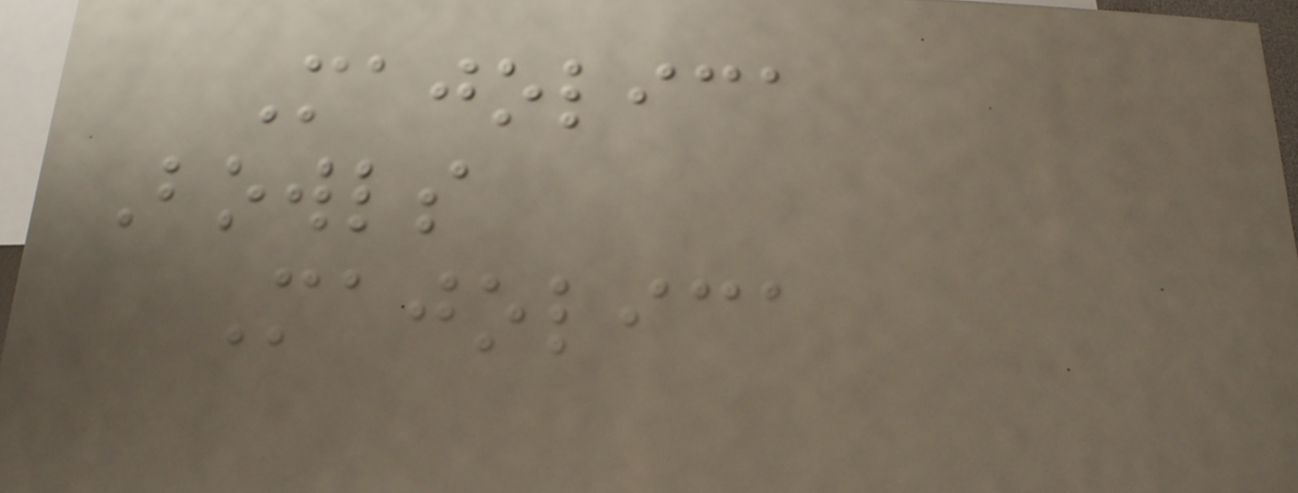Majolica
Bowls
Majolica
